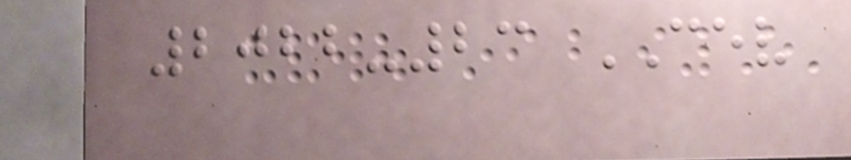2022-23 CEV
